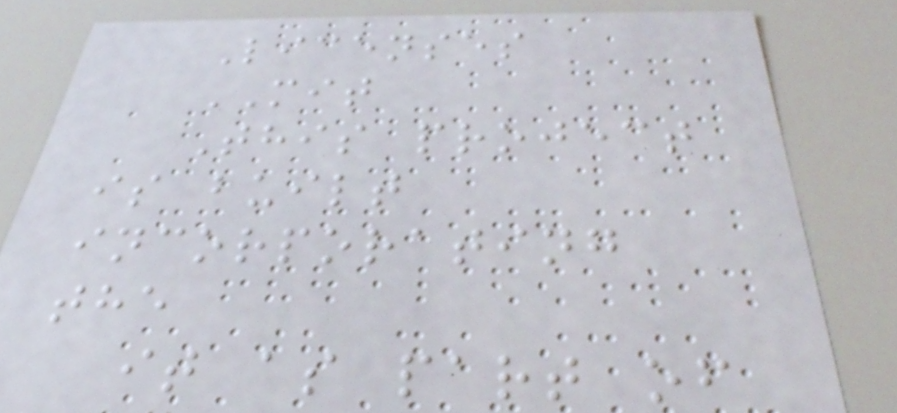Licenses
MIT
This project
is built
incorporating
the
it as part of
